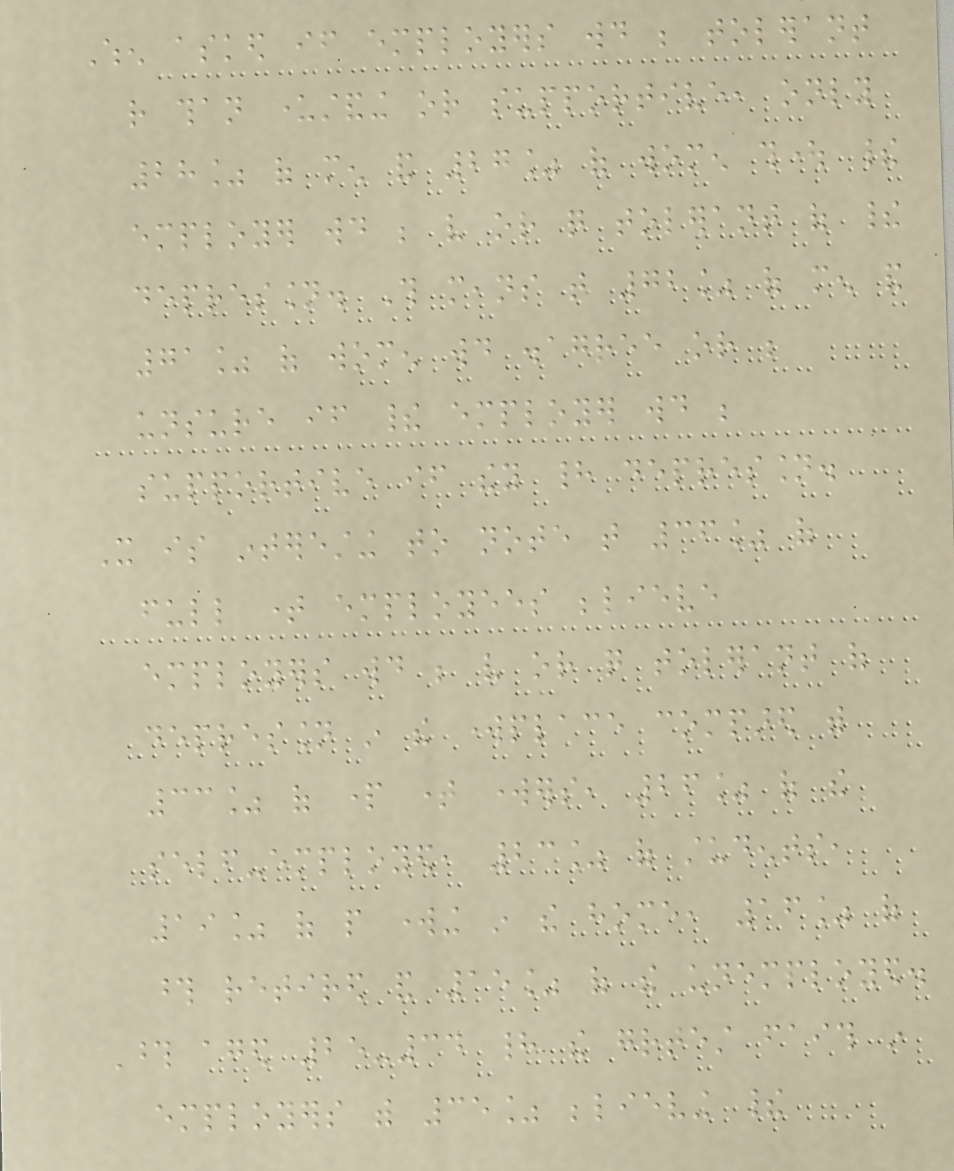When asked if employers would be tolerant
rather than understanding or supportive, only
28% of men and 27% of women thought their
employer would be very or quite tolerant of their
depression. This means that 72% of men and
71% of women would disagree or be
unsure if their employer would be
supportive if they had depression.
It is interesting to note that 36% of
full time employees believe
employers would be very or quite tolerant of
depression in the workplace compared with
33% of part time workers, 26% of the
self-employed, 23% of students,
19% of people working in the home, 16% of
those retired and 15% of the unemployed.
Those aged 25-34 had the greatest faith in
employers with 35% believing their
